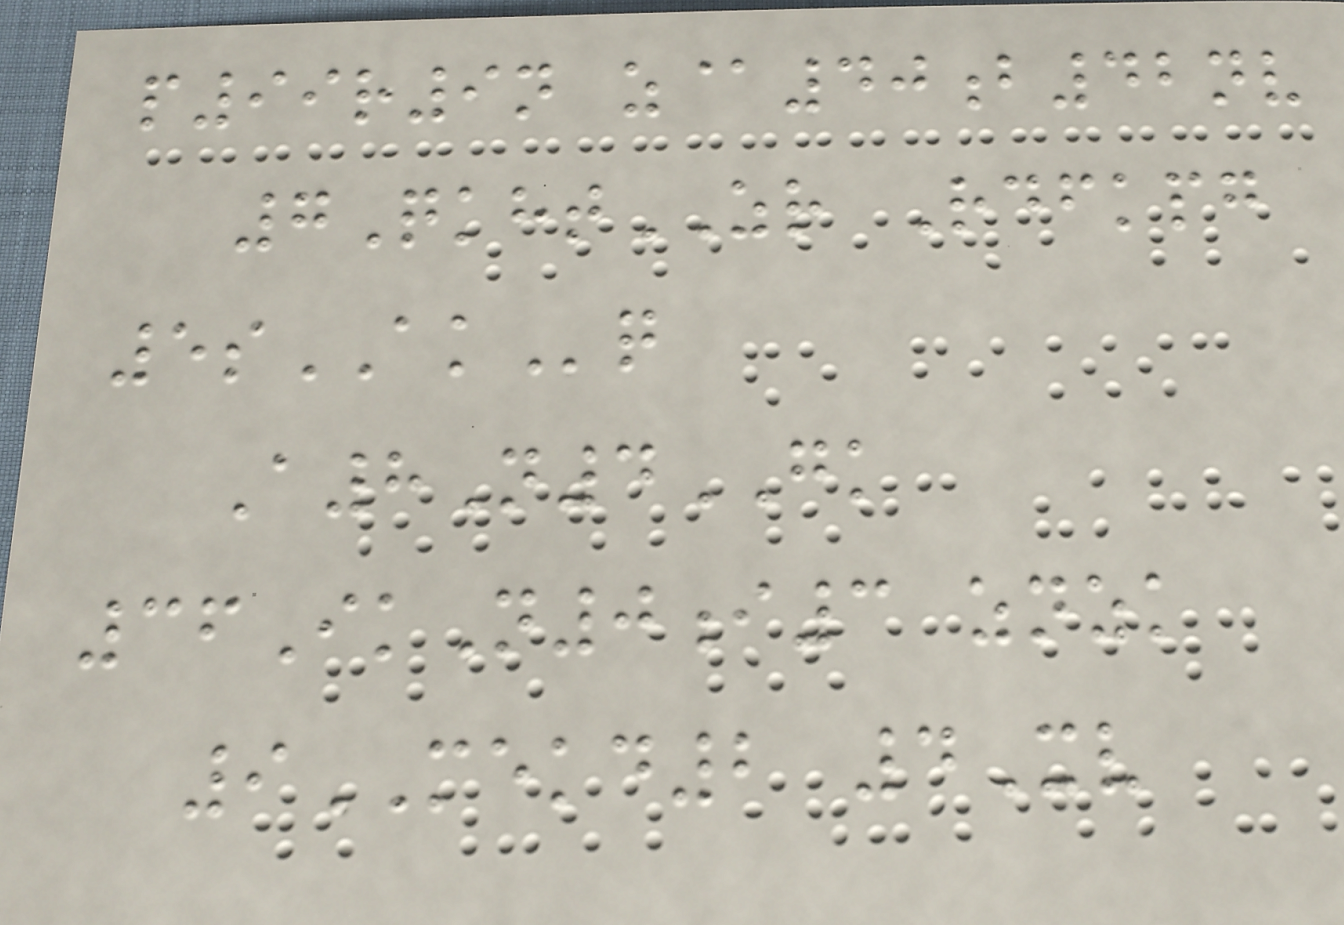p99r9n z@40b42nv
7QkhtZR Rdfkpg
5sAKq
A8N4GK
36IkN0i3 znzk
9MEKD2 4Xv
